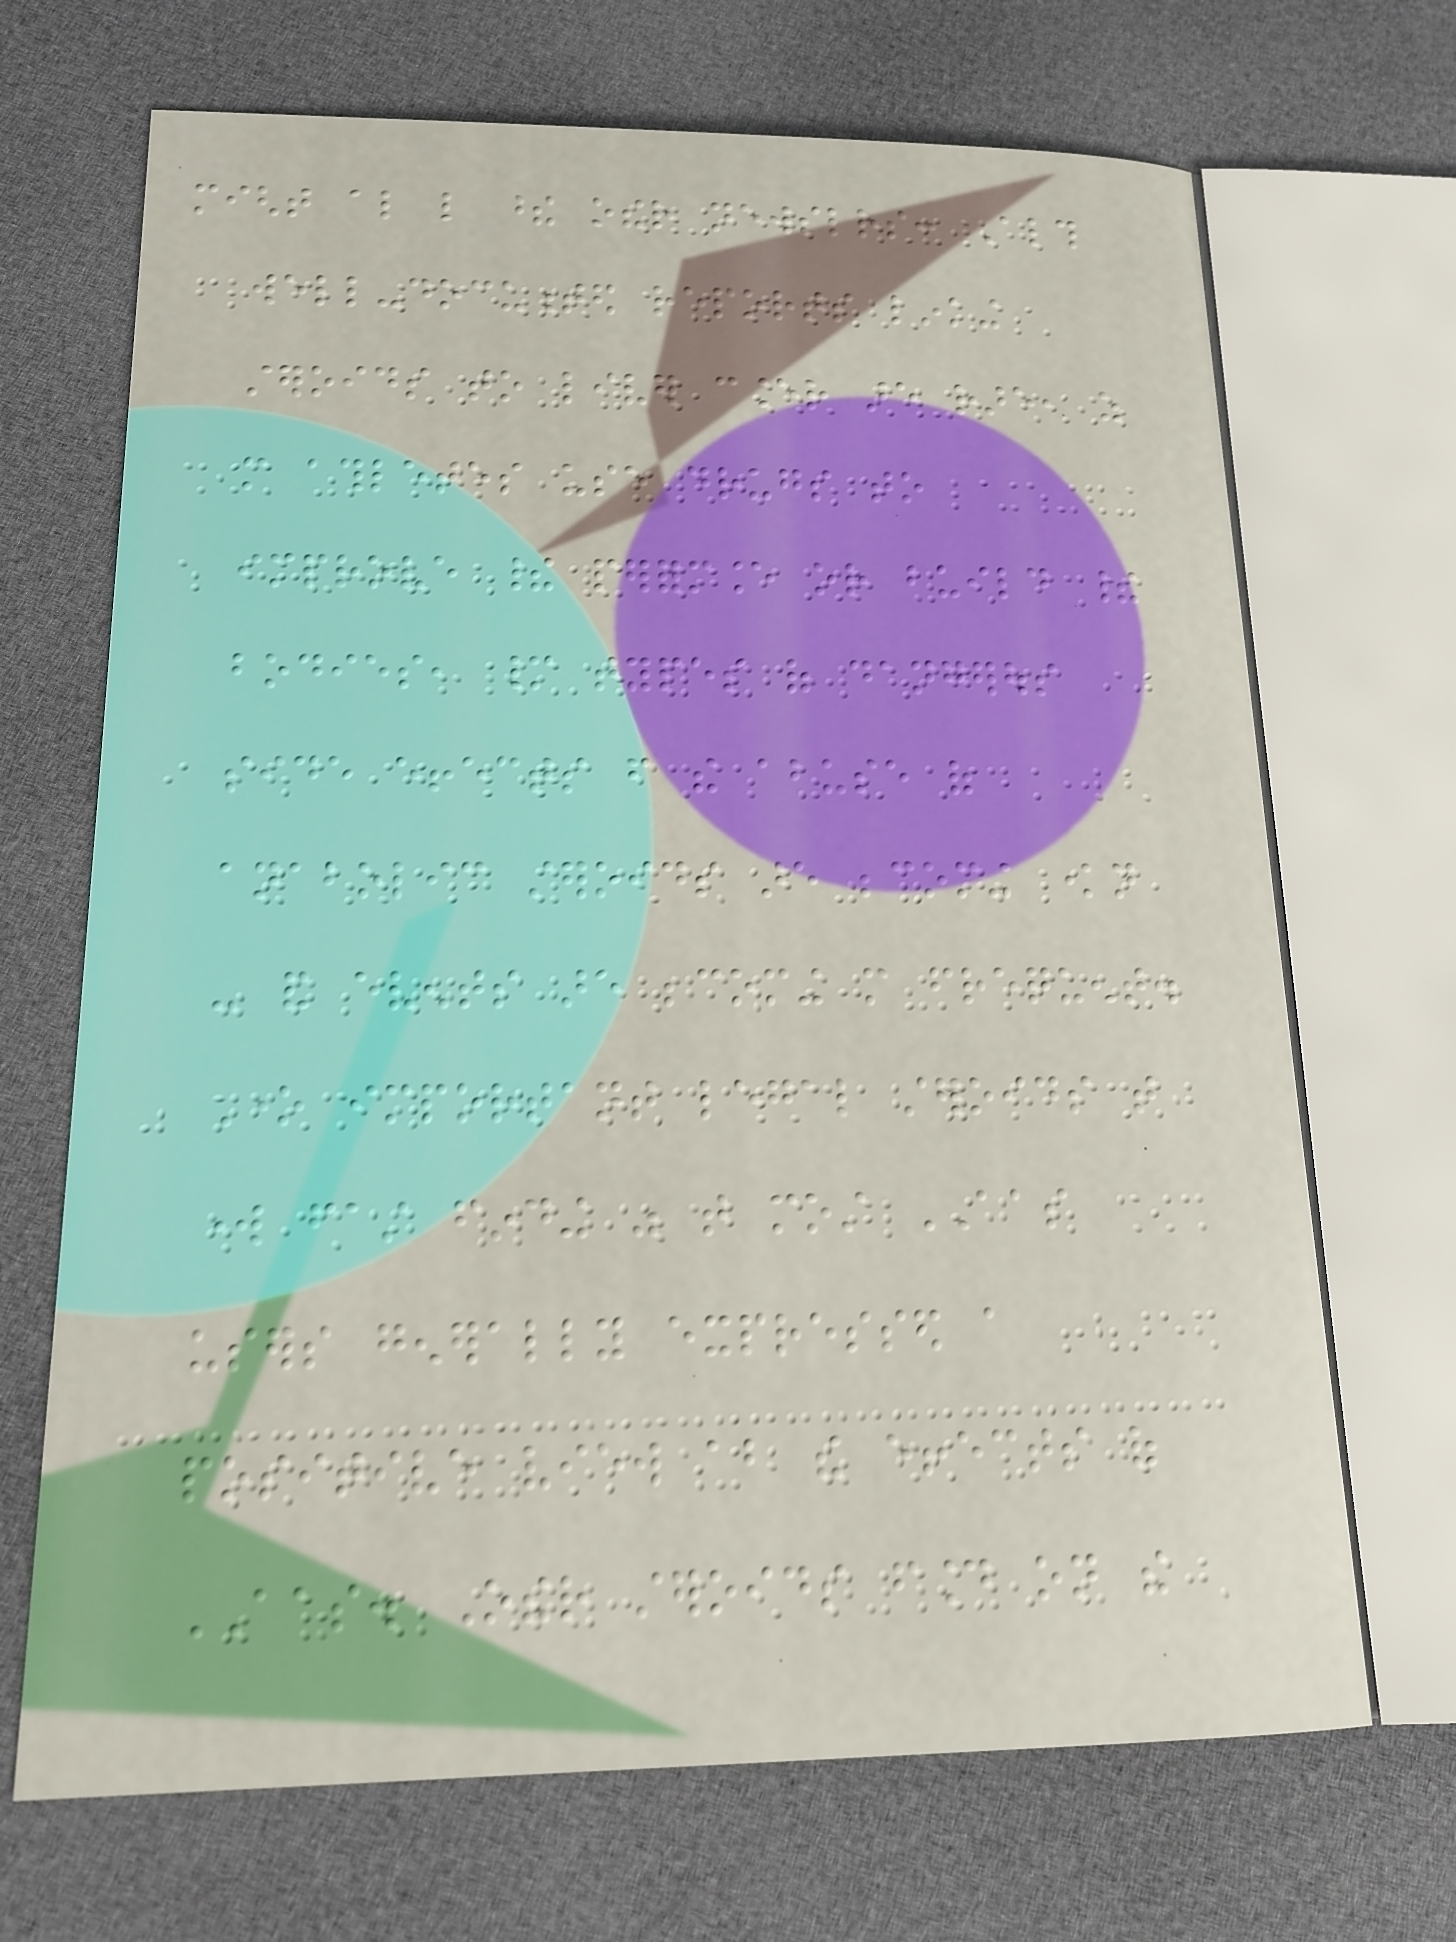might also like these other newsletters: Although
well-documented reports linking
steroids to liver cancer are rare, as
more athletes use drugs to
improve their performance or build their
bodies, many types of dangerous
side effects from the abuse of
anabolic steroids are becoming known
- and events are becoming more frequent.
One important legal steroids that
work fast finding was that most AAS
users generally expressed a
positive view about the effects of
AAS. Other steroids found on the
